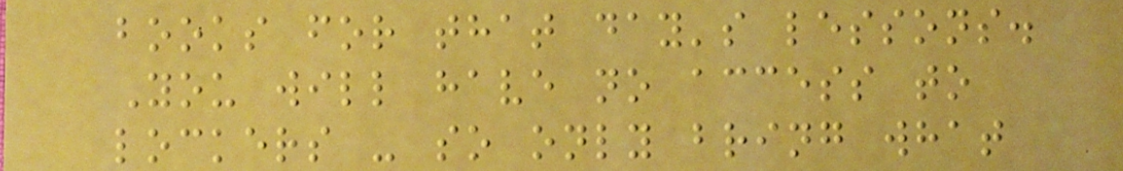books for that day's lessons.
You will have no access to
lockers - so only bring what
